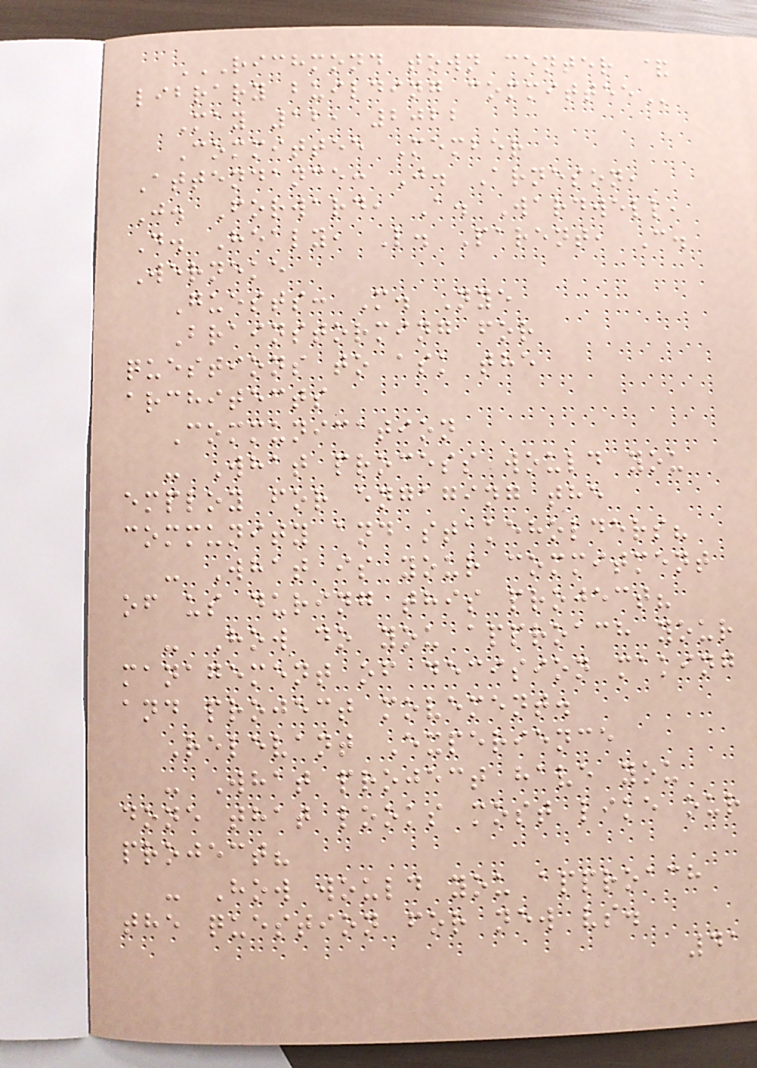RICHMOND TOWN CENTER &
LIBRARY BUILDING COMMITTEE
May 12, 2022
Committee Member
Attendance: J. Arneson,
J. Forward, A. Wardwell,
D. Healy, L. Parent, C.
Werneke
Guests: M. Nye
Brainstorming for
questions to ask the
architects
Communication
- What process would you
employ for engaging the
community and stakeholders?
- What is your commitment
of us during this project?
- How do you approach your
management of decision making
and project movement.
Relevant Experience
- What project have you
done that looks most like our
project?
- How would you approach
the question for new vs.
41
